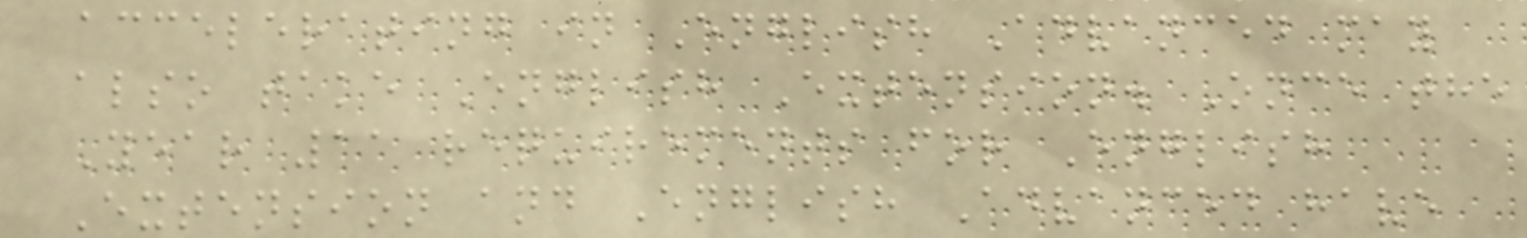accelerating in English Advanced may
also take English Extension. Once the
Year 11 requirements for English
Extension and English Advanced have
